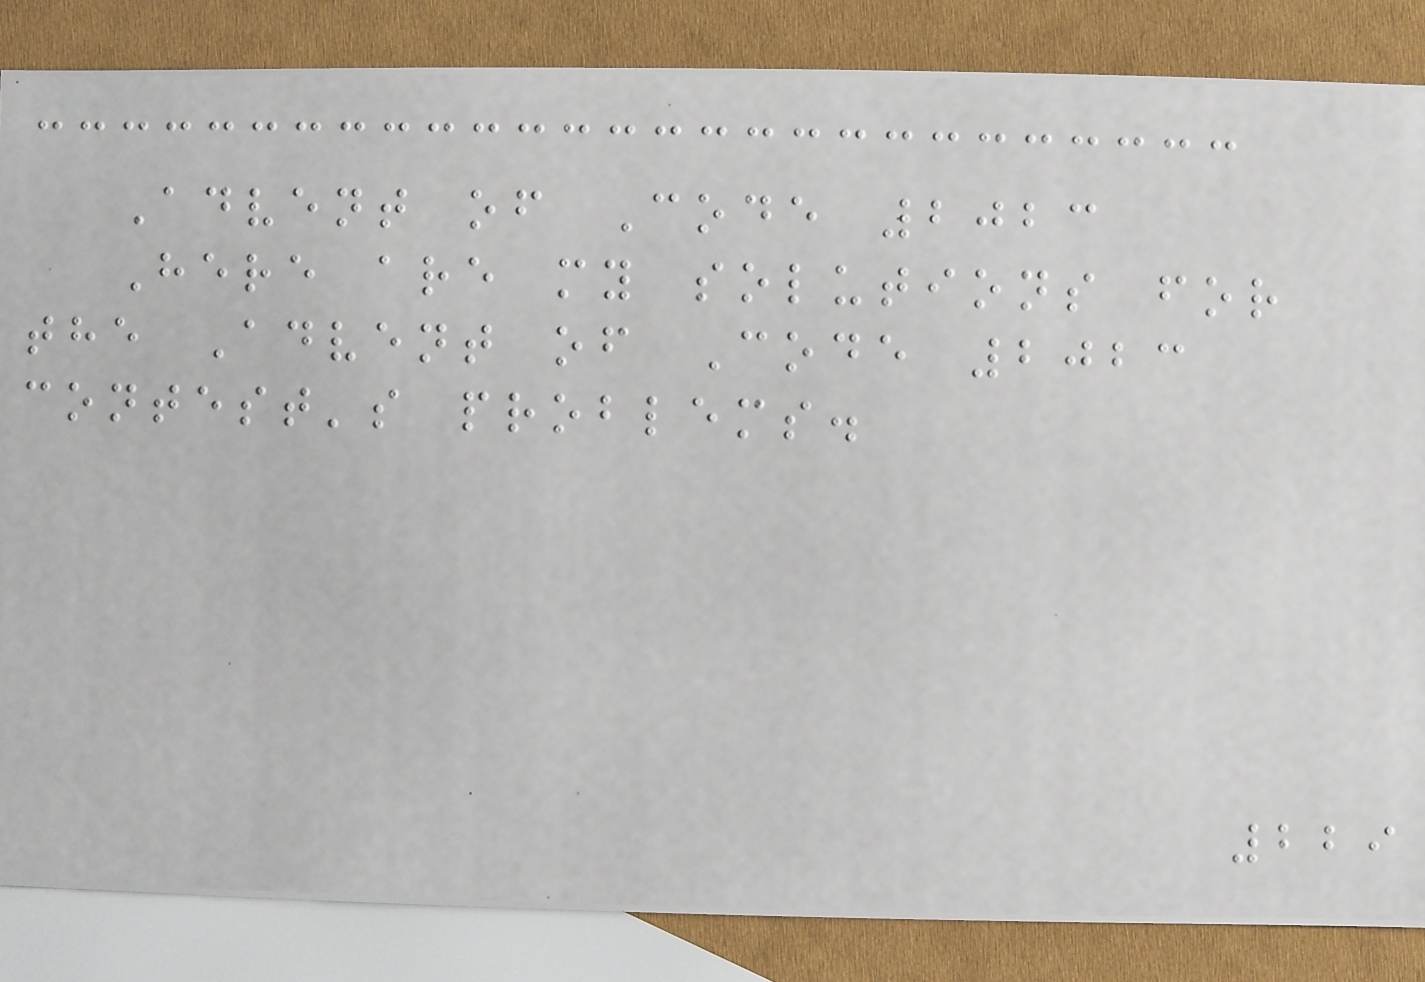Advent of Code 2023
Here are my solutions for
the Advent of Code 2023
contest's problems.
229
